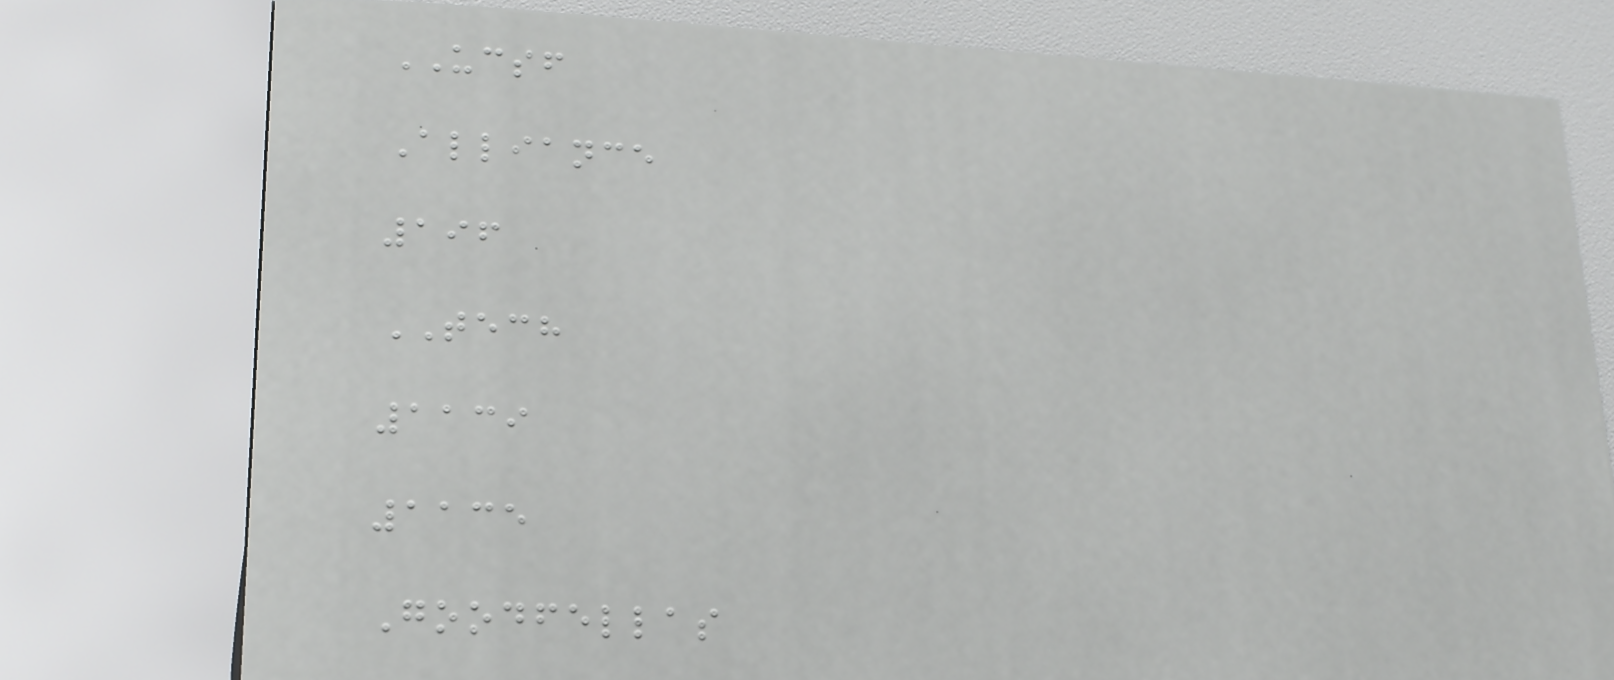UCSF
Alliance
196
TECH
1139
1135
Goodfellas
